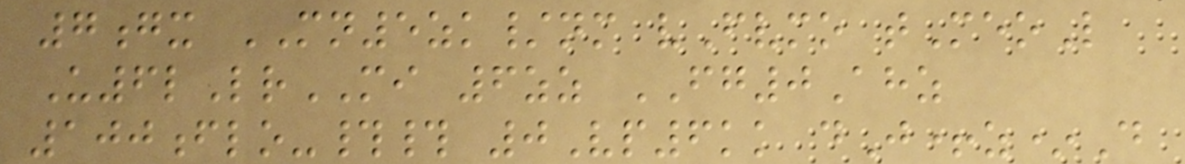7gx MN5zk/nm vFvmo tMeoL
U6lLrMI 6zz FG0Ahz
100flo-## 0Vp6kk dJ+z*D
